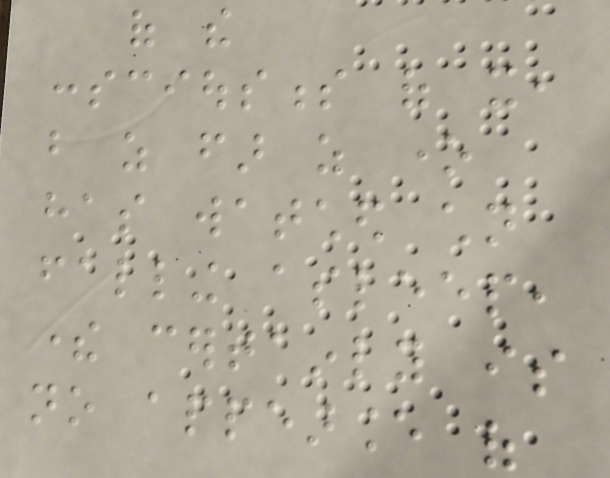of the
consciousness of it,
but as far as one
has watched children
falling asleep,
there certainly is
no appearance of
